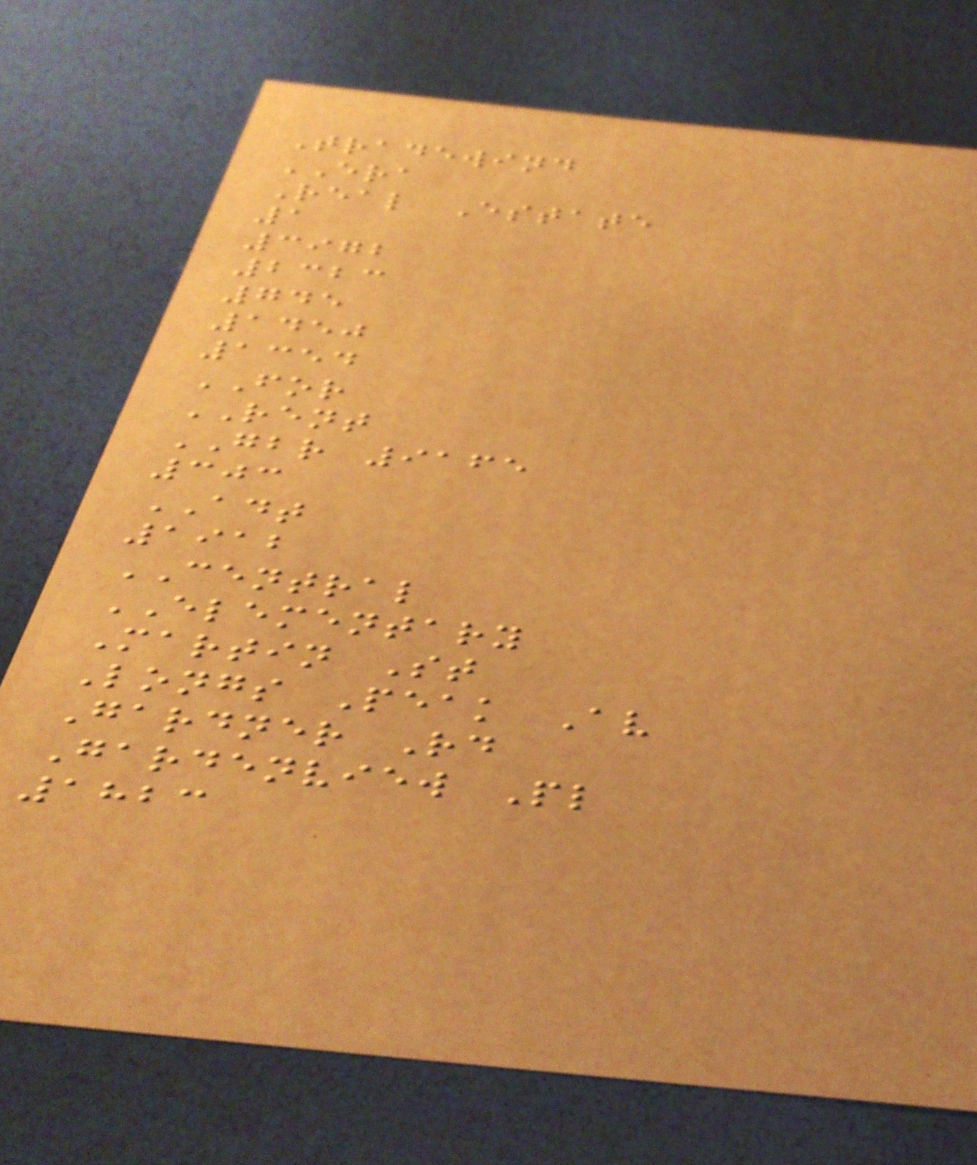Tradewind
ERA
Real Estate
1
3972
2323
745
1450
1354
FOR
RENT
GBR 9165
303
ADT
1912
CENTRAL
ELEMENTARY
Martin St
Longs Peak Av
Gardner Rd
Gardenview Pl
1823
